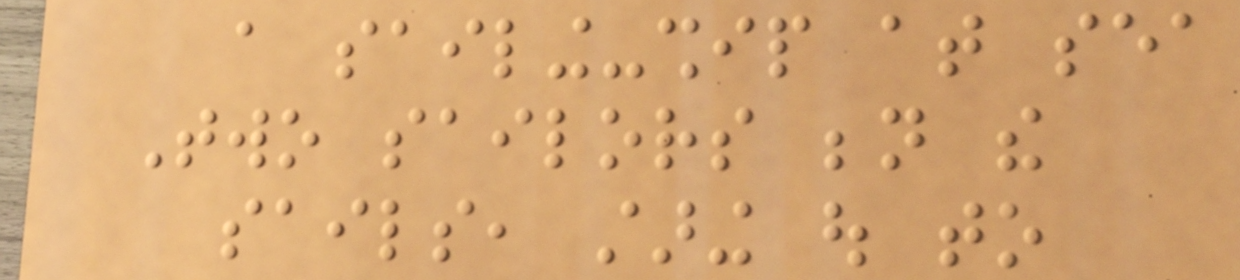a sailing-ship at sea
Two sailors beneath the
sails, staring out to
